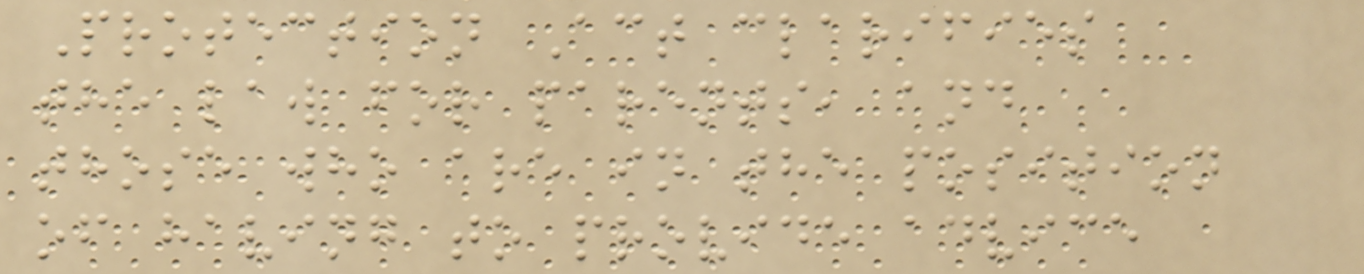Protection Act clarifies
the law for parents, and
those who are in the position
of having to provide advice
